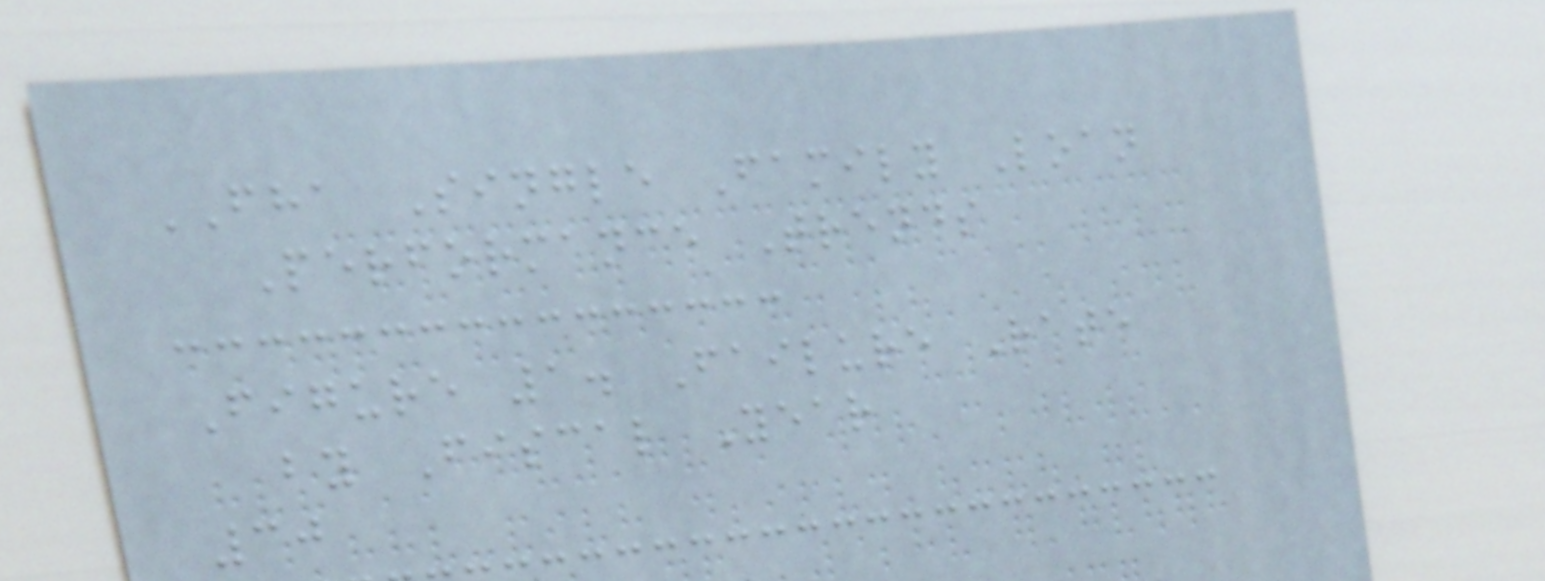FHA Single Family Loan
Performance Trends
Figure 1. Failure Rate
by Fiscal Year
30
